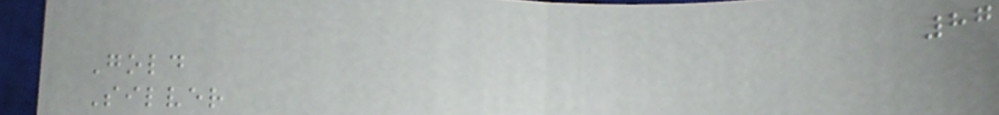87
Gold
Silver
